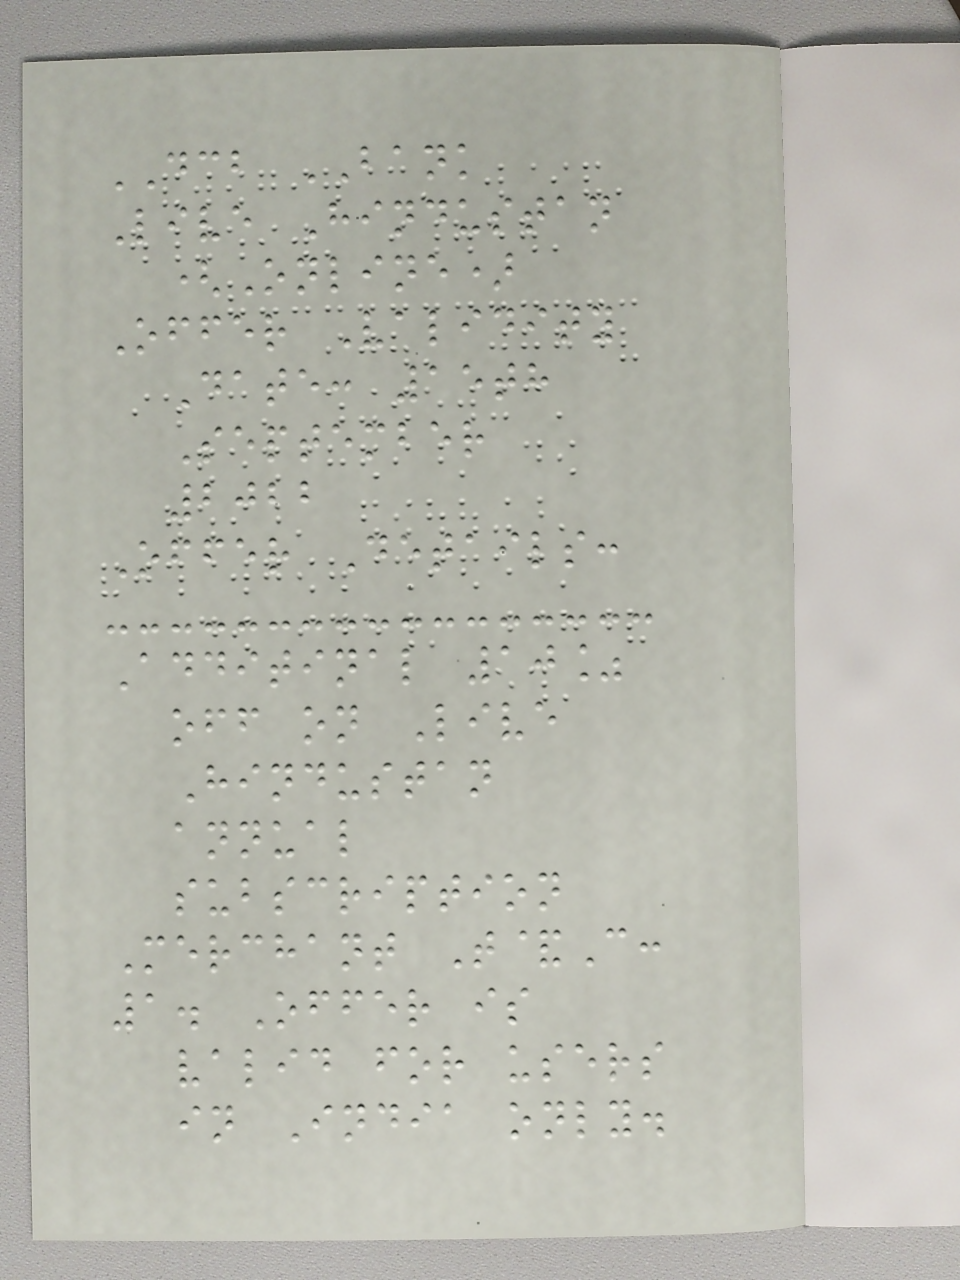DCB BANK
Live Hindustan
(Online)
Offer Validity
Date: 15th
September
2022
Offer Details:
Additinal 10%
off on Live
Hindustan
annual
subscription
Merchant T&C:
1. Offer is
valid for users
in India only.
